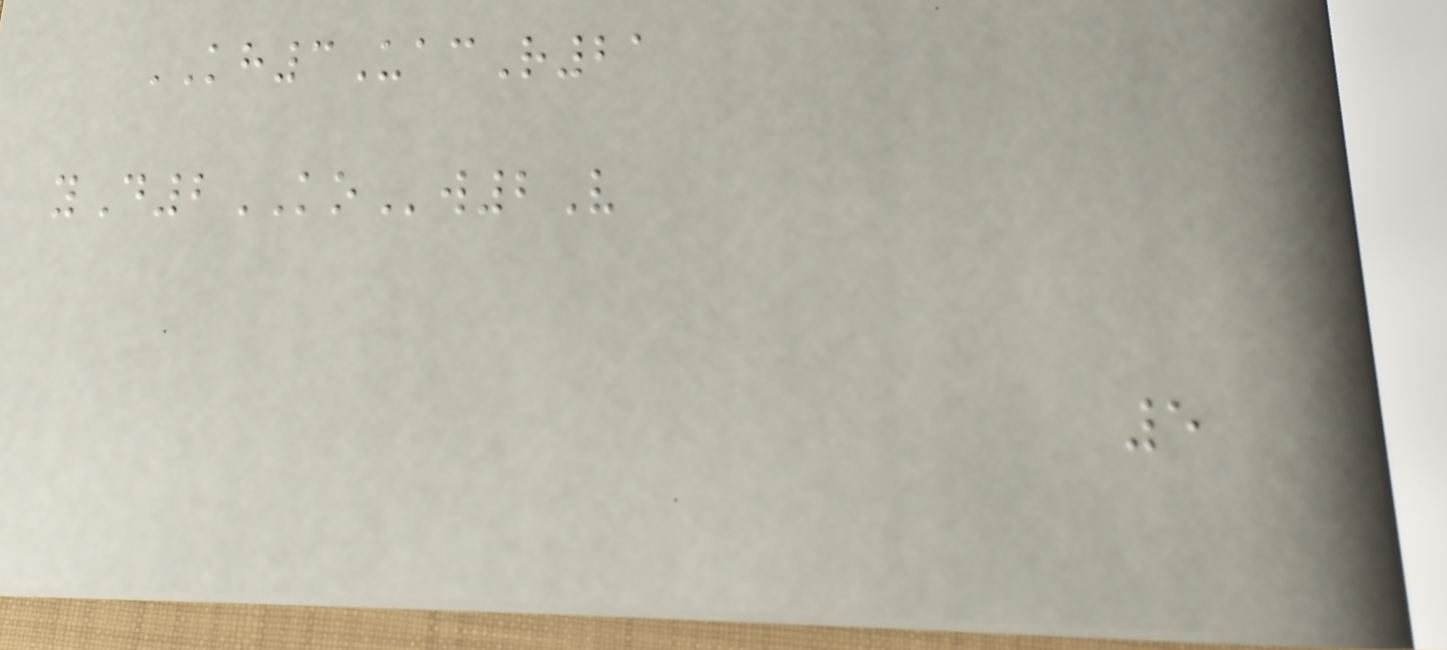KH3UacR21
yD2KOw2V
5
